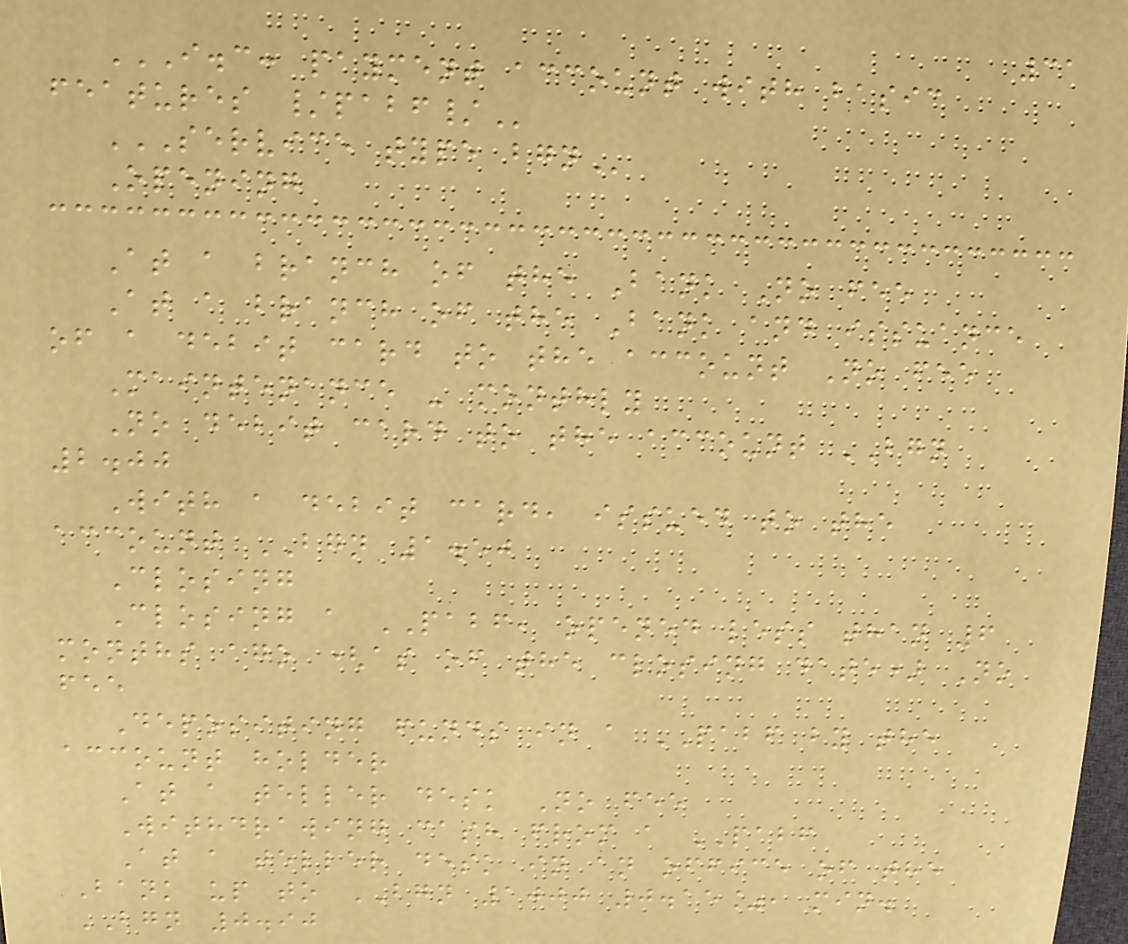31
I.C: PAYMENT ACCOUNT WITH BASIC
FEATURES /PABF/
SERVICE TYPE BGN
Opening
At a branch of the Bank No fee
At a branch of the Bank and issuance
of a debit card to the account No fee
Maintenance - monthly
No debit card to the account BGN
2.00
With a debit card, issued to the
account BGN 1.50
Closing
Closing a PABF, opened less than 6
months ago (as of the closing date) No
fee
Depositing funds in a PABF by the
account holder
At a teller desk No fee
Withdrawing cash from a PABF
At a teller desk in an office of the
Bank up to BGN 1000 0.15%, min.
BGN 0.90
